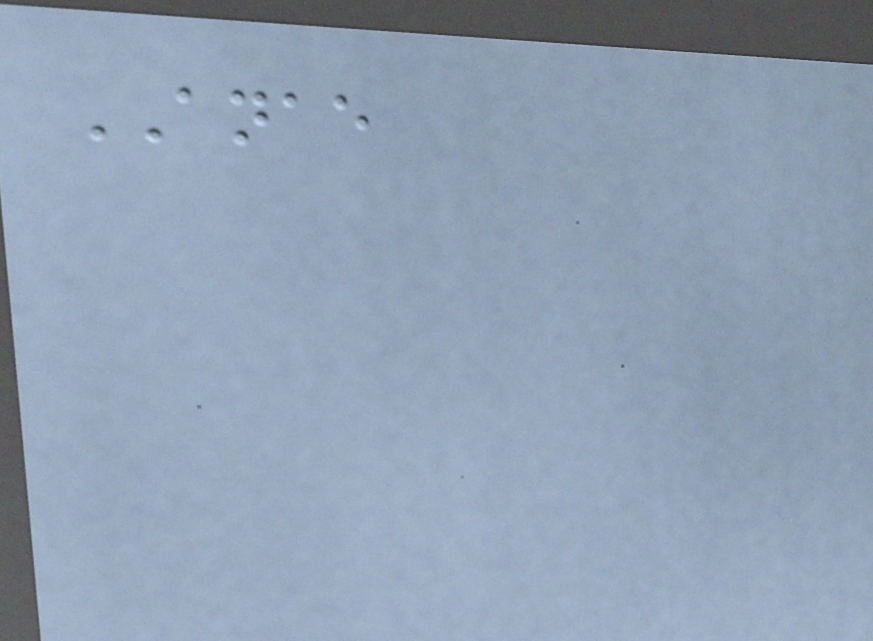ANAE
